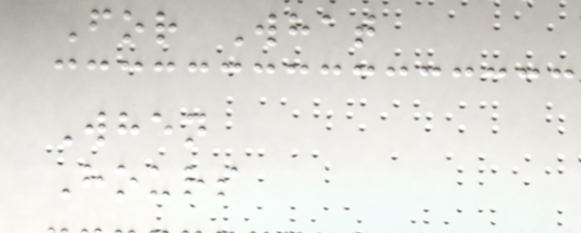For What
When
Hours
